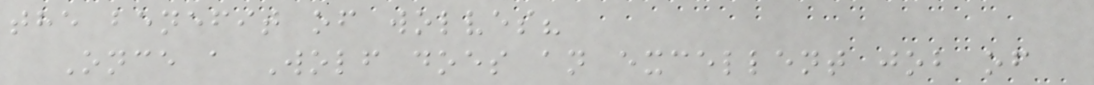the benefit of wolves?
Once a Wolf does an excellent job of
